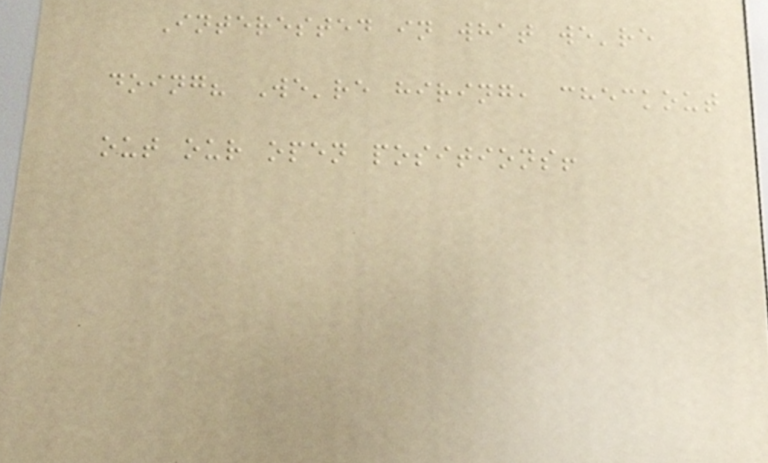Interested in what we're
doing? We're hiring, checkout
out our open positions!
